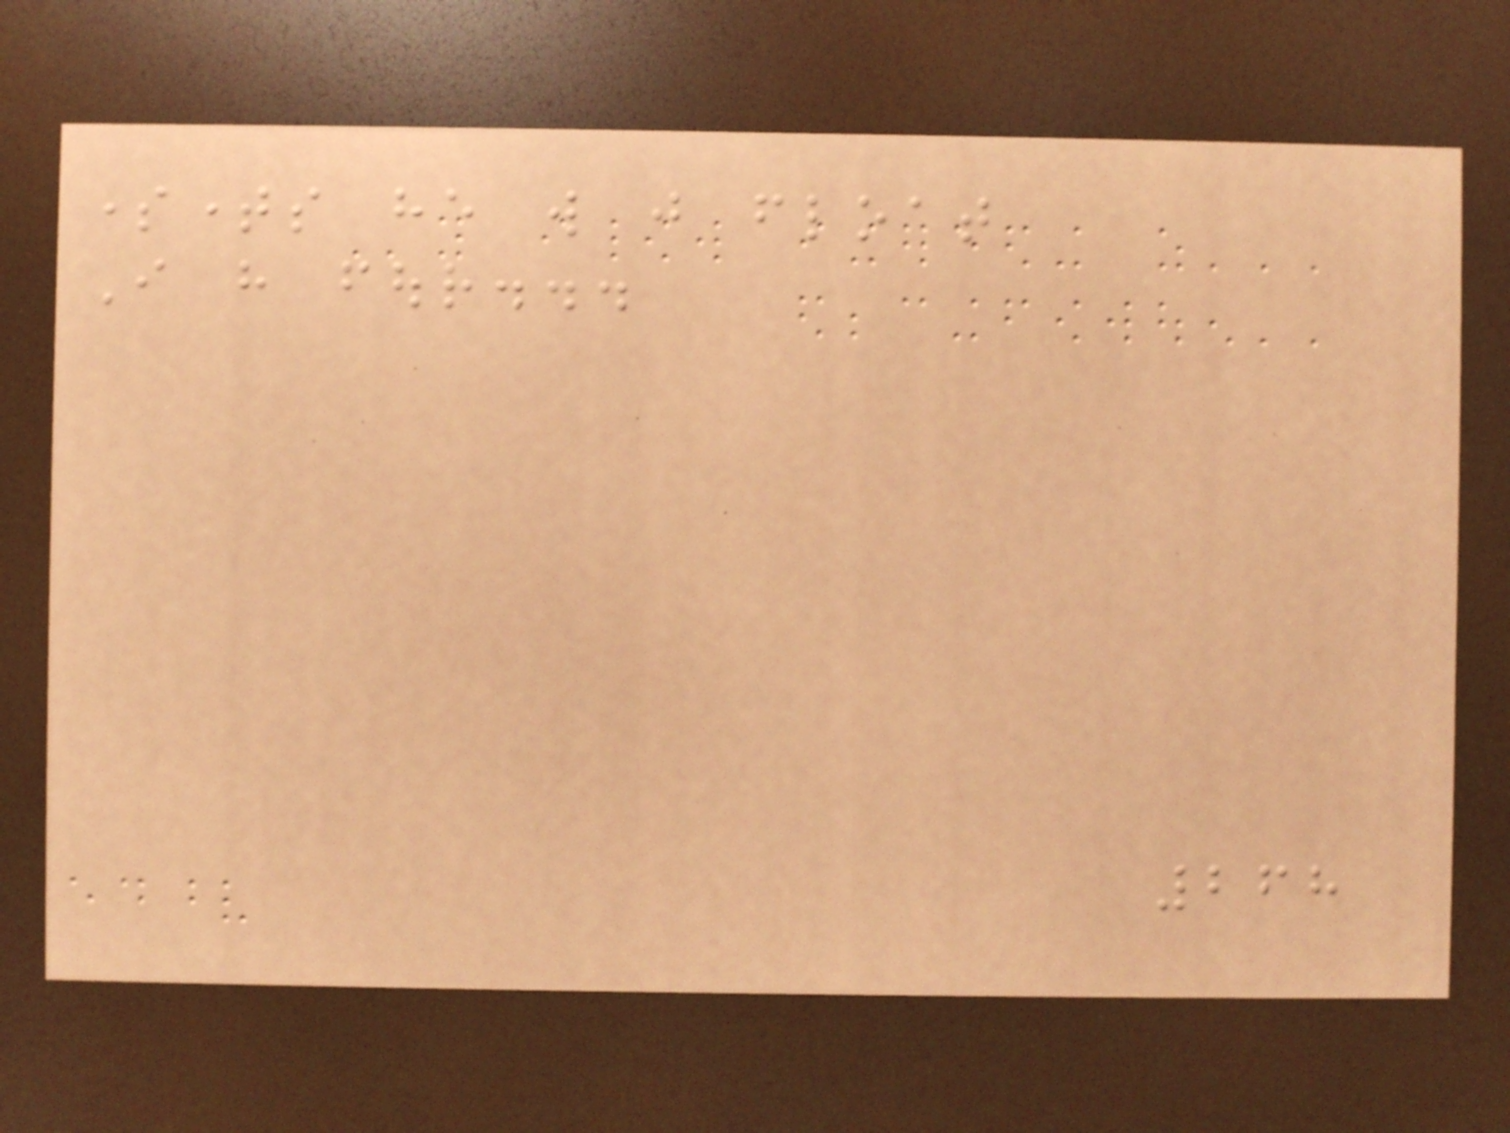sometimes he will just float
I have four...
268
